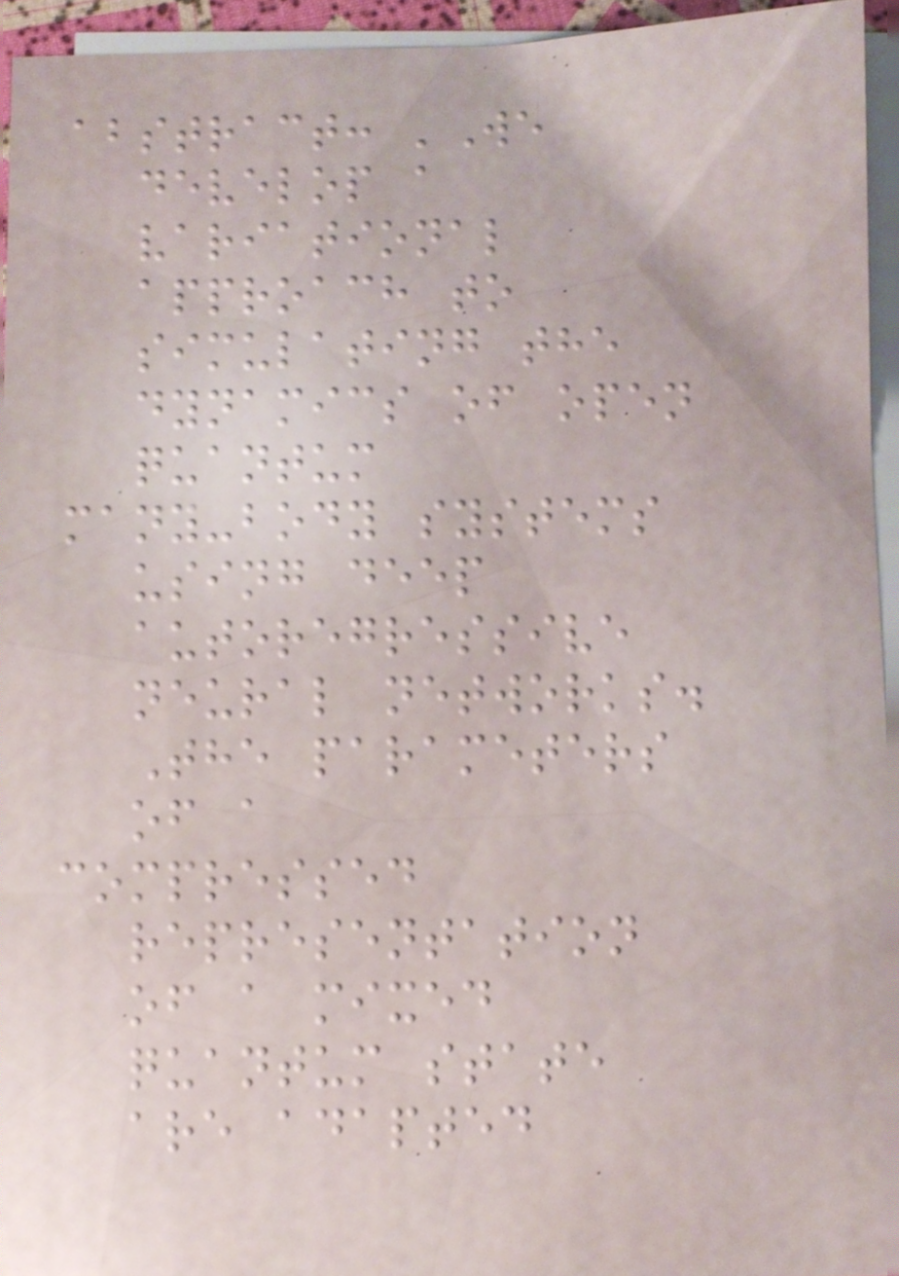abstract: 'We
develop a
variational
approach to
simulating the
dynamics of open
quantum
many-body systems
using deep
autoregressive
neural networks.
The parameters
of a
compressed
representation
of a mixed
quantum state
are adapted
